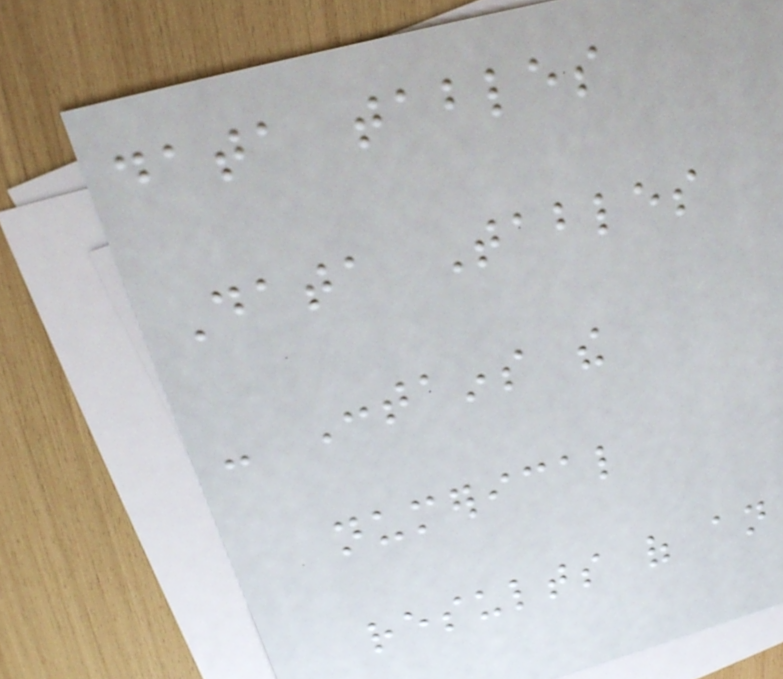data tables
Data Tables
- Contains the
numerical
results of an
